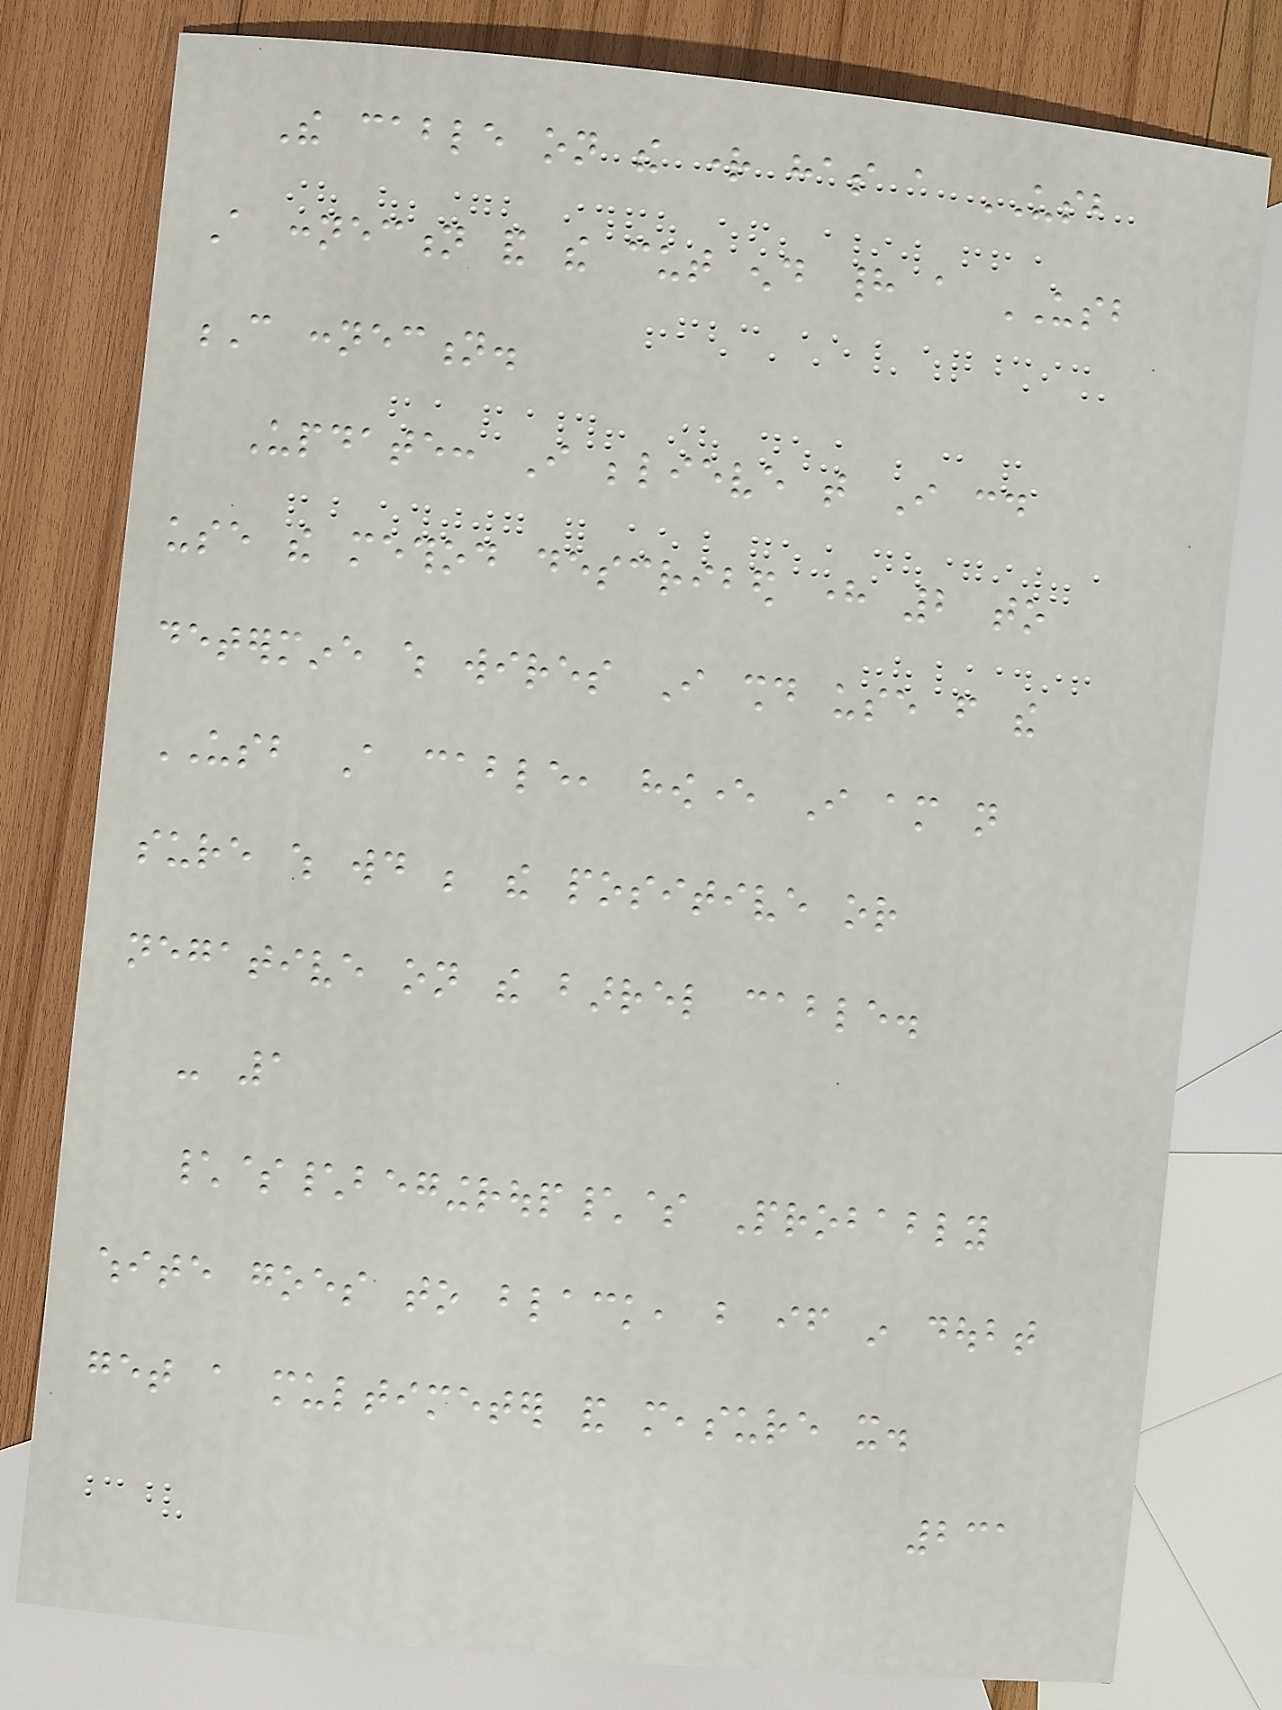The cable on the right has a USB
A connection and the cut end had a USB
C connection.
Update: I believe that I could
use the method described here 2 to
determine which wires I should use from the
USB A cable, however I am not
sure which would be the positive or
negative on the barrel cable.
- 1
\$\begingroup\$ Probably
white goes to black, but if in doubt
get a multimeter and measure it.
231
